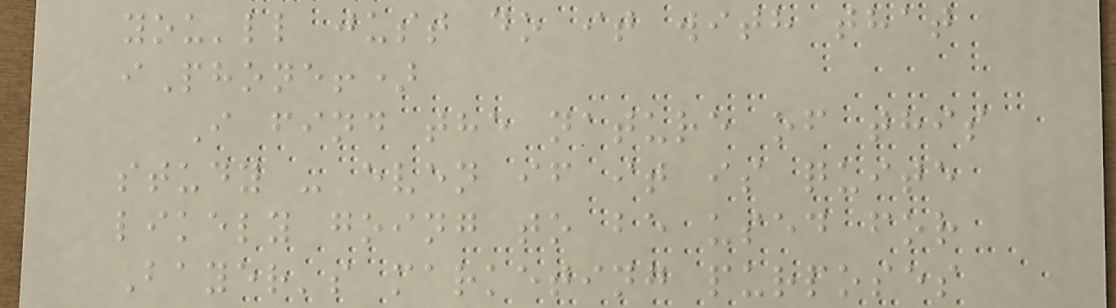you'll just do it with that
iPhone!)
I find the nature of this
study - even if it is quite
likely going to be used for
Bayer's marketing purposes
